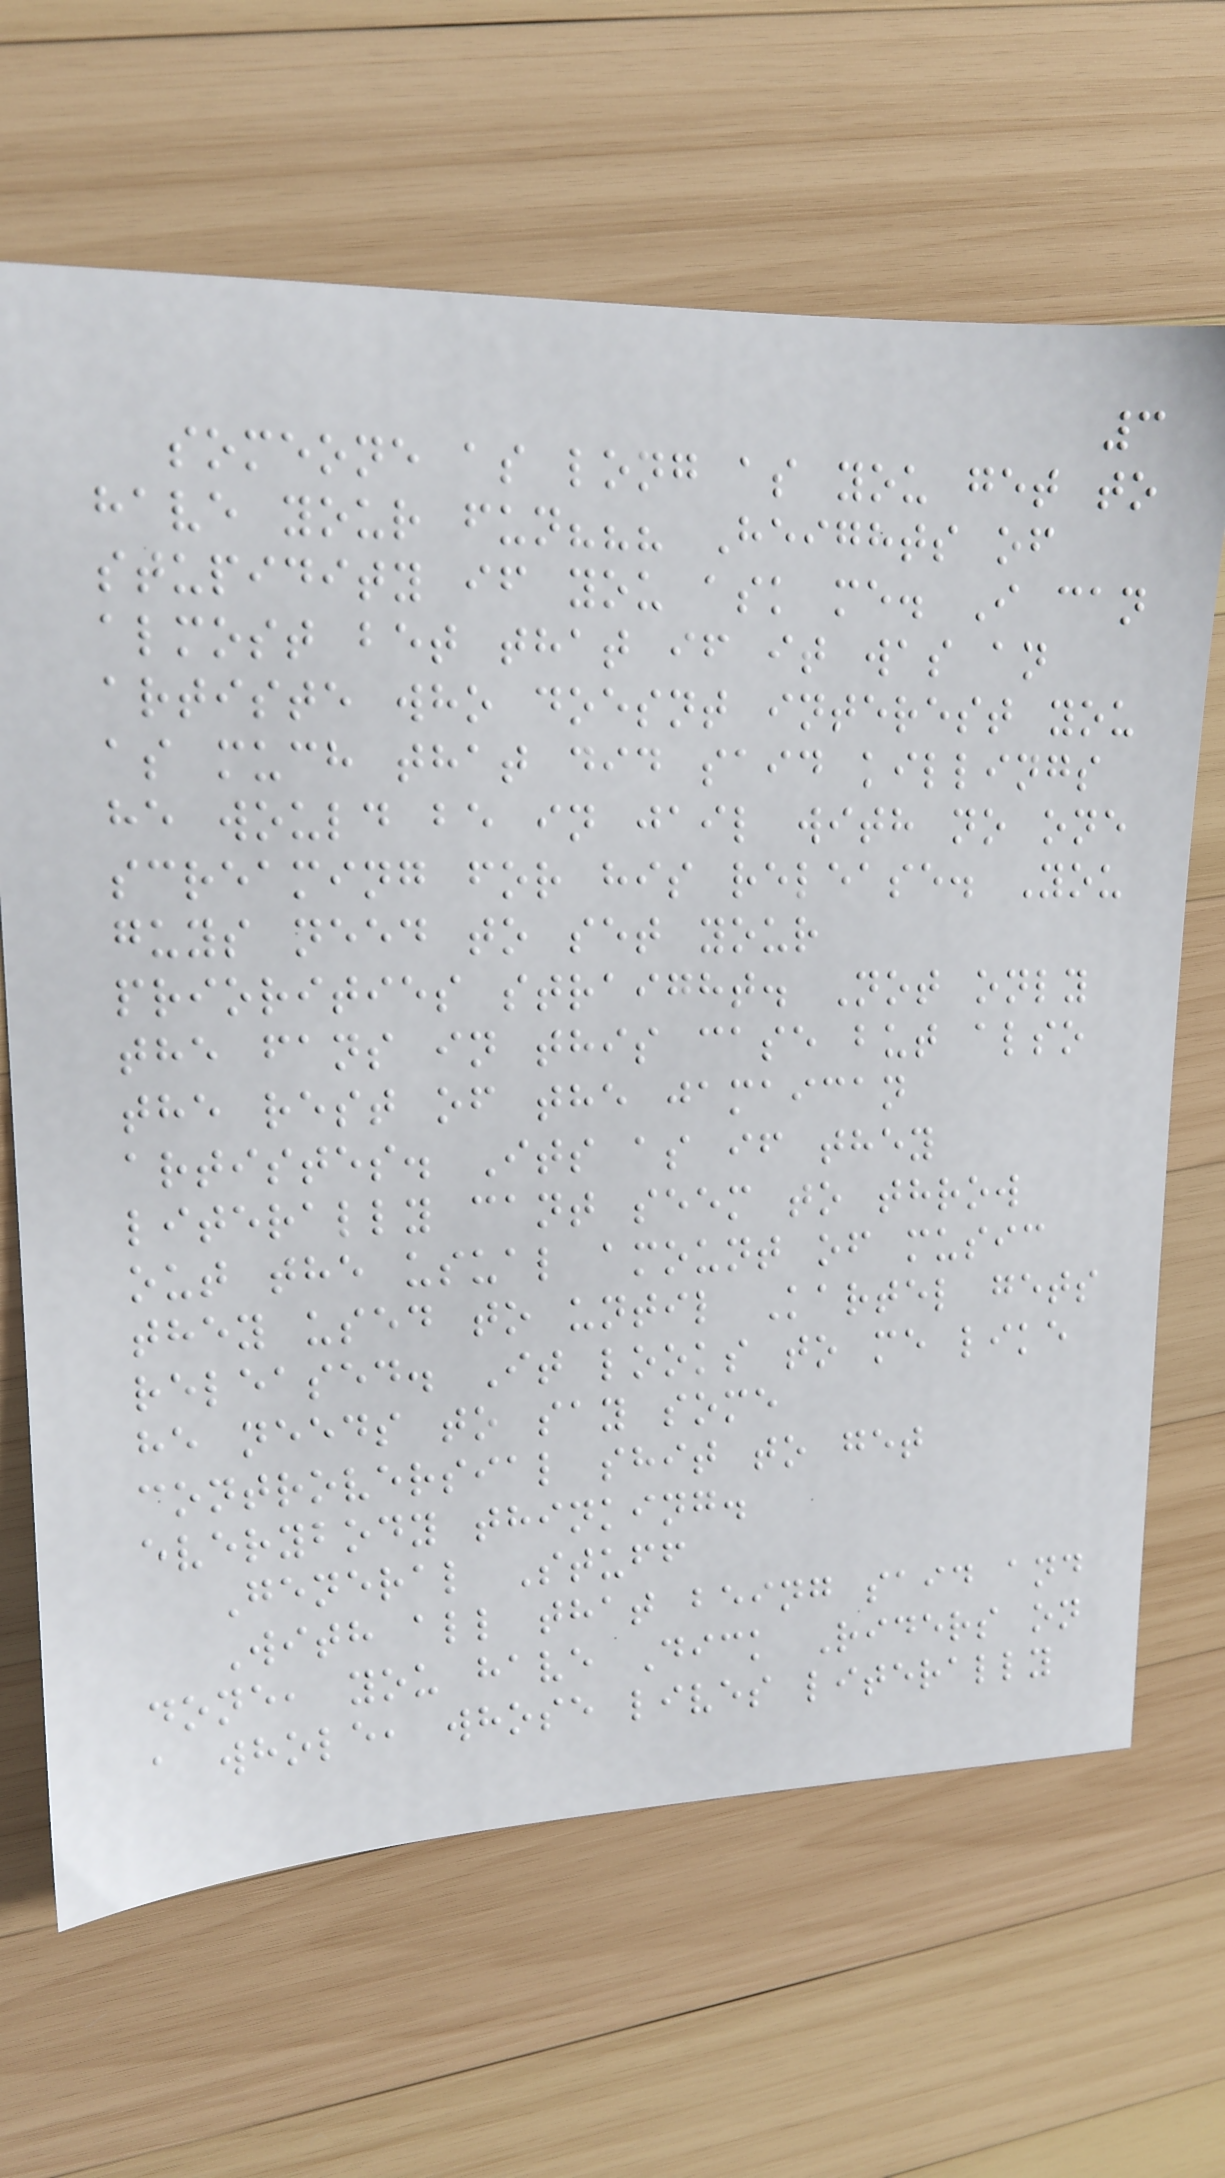3
someone as long as you get to
have your fun??? Heights of
stupidity if you ask me. I can
almost bet that if it was an
artiste who doesnt interest you
as much that did said killings
he would be in jail with no one
screaming for his release. You
guys need to set your
priorities straight. Not only
the fans in this case but also
the rest of the jamaican
artistes. Its as if they
literally cant seem to throw
out the usual amount of music
they used to until Kartel gets
released. It looks to me like
he needs to say some
controversial shit to get
everybody thinking.
General Stuff
With all that being said and
done, you have Dick Riders on
a whole, whose lives literally
